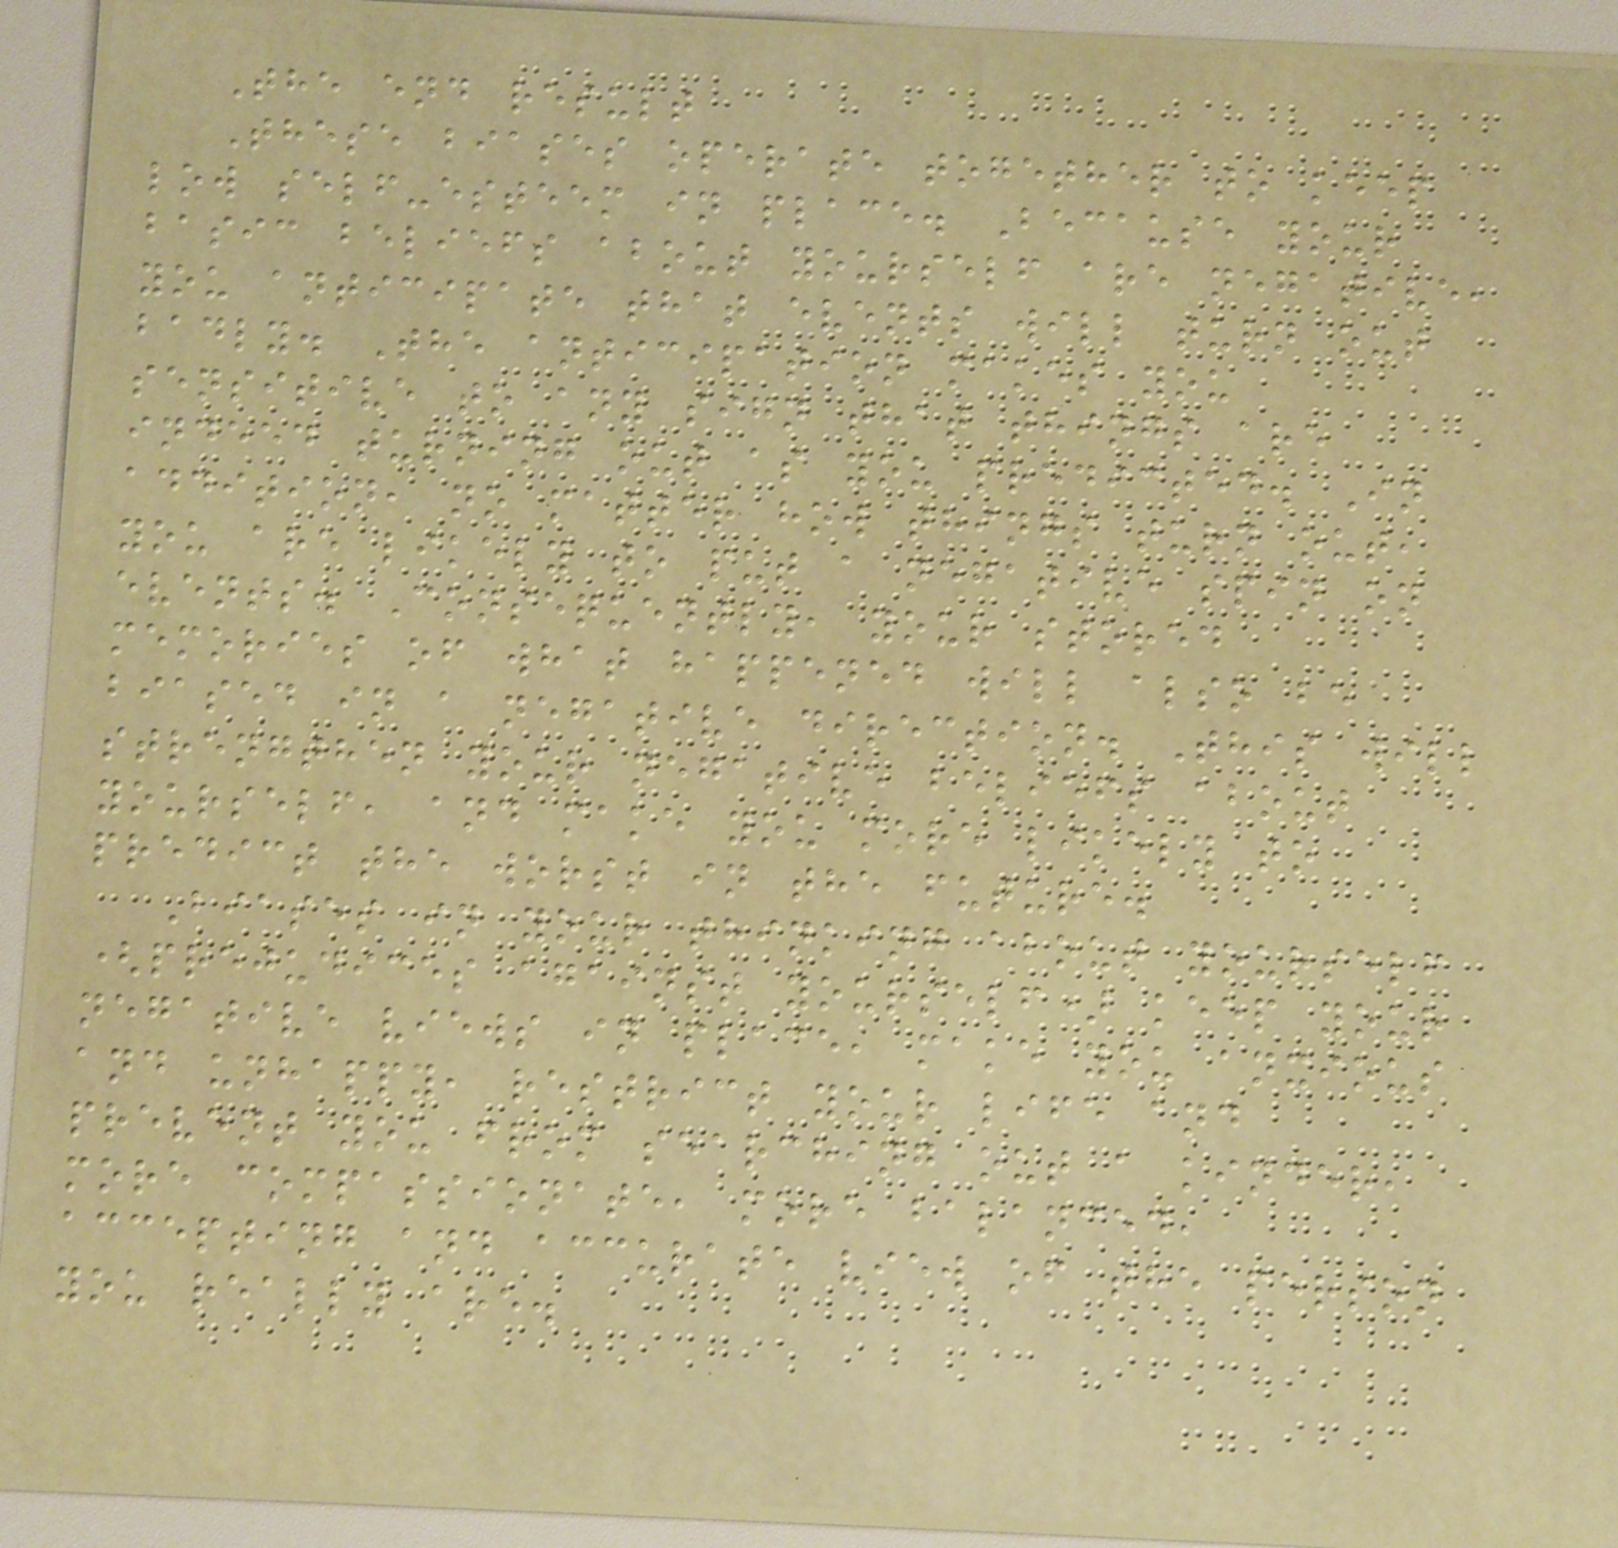The end result
These biases operate together to keep
low self-esteem in place. Because your
basic beliefs about yourself are negative,
you anticipate that events will turn out
badly. The anticipation makes you
sensitive to any sign that things are
indeed turning out as you predicted. In
addition, no matter how things turn out,
you are likely to put a negative spin on
events. Consequently, your stored
memories of what happened will also be
biased in a negative direction. This will
strengthen your negative beliefs about
yourself, and make you more likely to
predict the worst in the future.
Biases in your thinking about yourself
(prejudices against yourself) keep your
negative views in place, make you anxious
and unhappy, restrict your life and
prevent you from searching out a kinder,
more compassionate, more balanced,
accepting and accurate view of the person
you really are.
